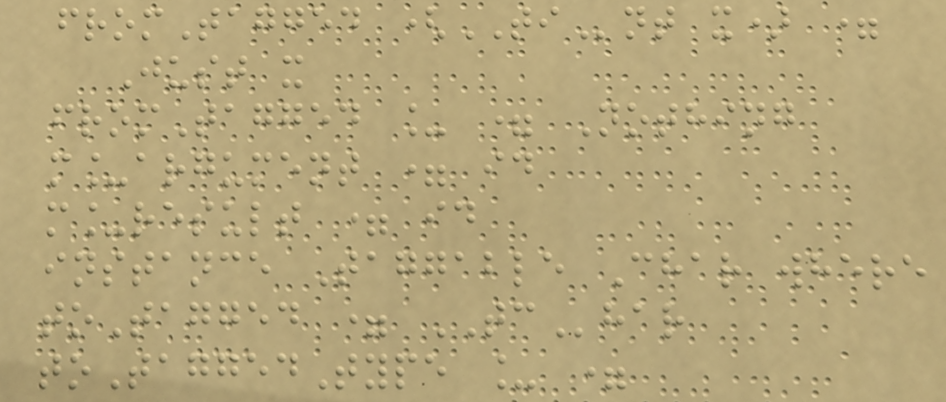fromTagged (TInt x) =
Just x
fromTagged _ = Nothing
m_argument = id
m_result = id
instance Taggable Char where
toTagged = TChar
toTaggedType _ =
